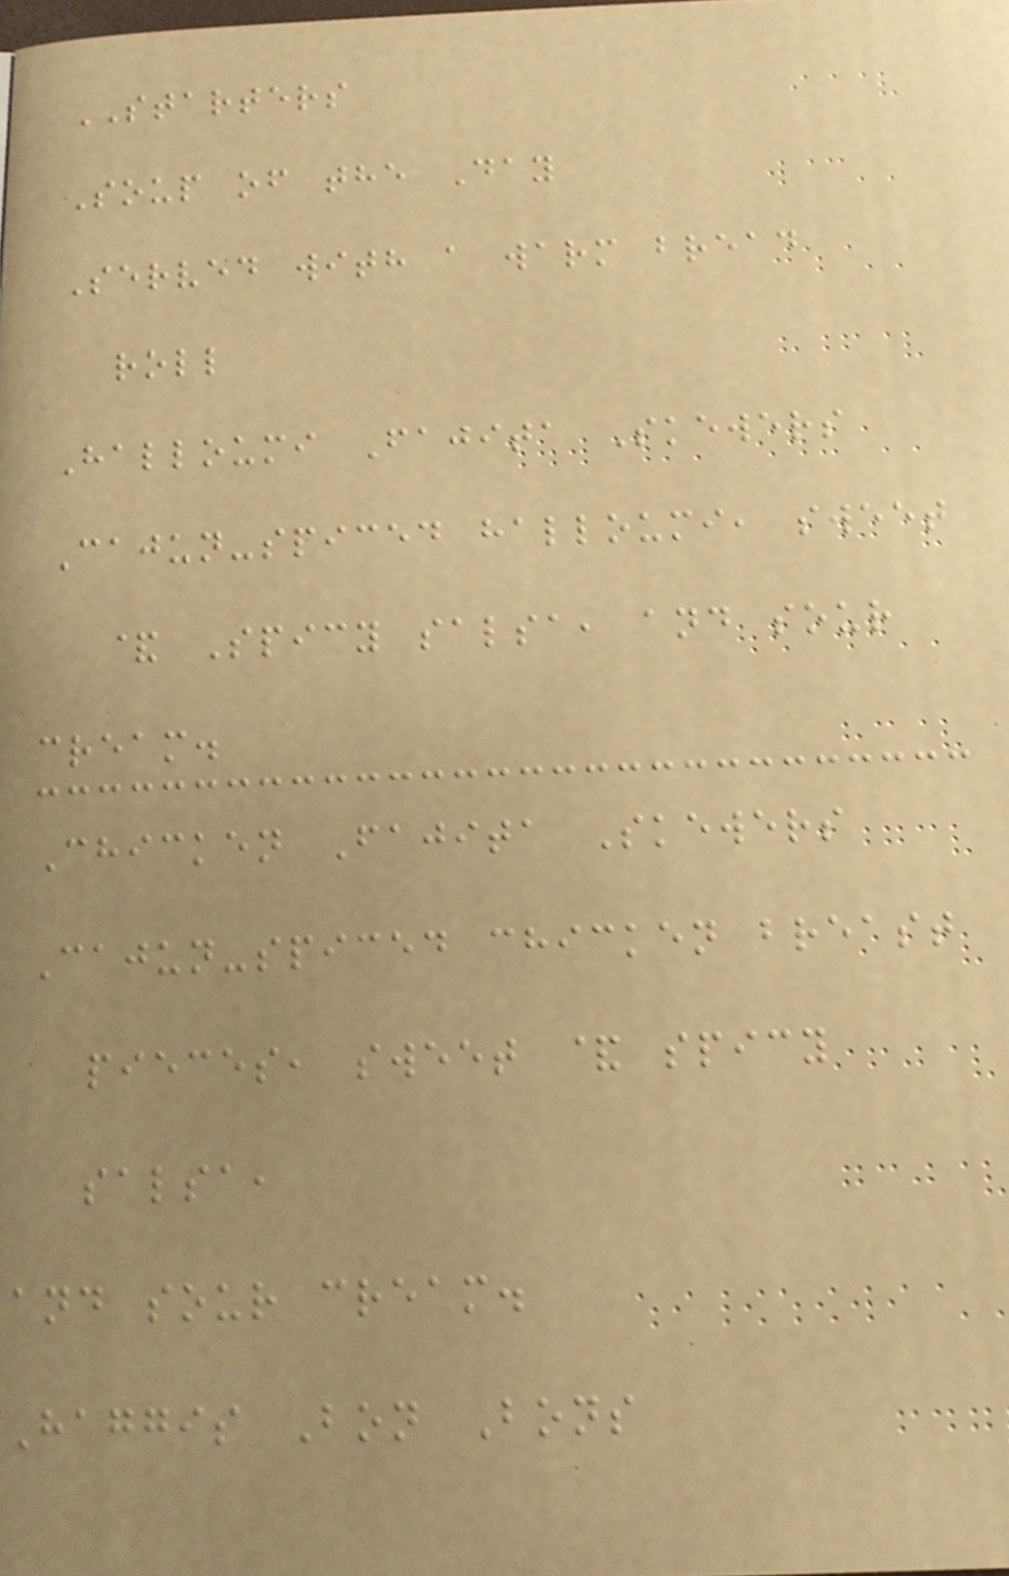STARTERS
Soup of the Day
Served with a warm bread
roll
Halloumi Fajita Skewers
Cajun-spiced halloumi, sweet
& Spicy salsa, and sour
cream.
Chicken Fajita Skewers
Cajun-spiced chicken breast
pieces, sweet & spicy
salsa,
and sour cream.
Haggis Bon Bons
